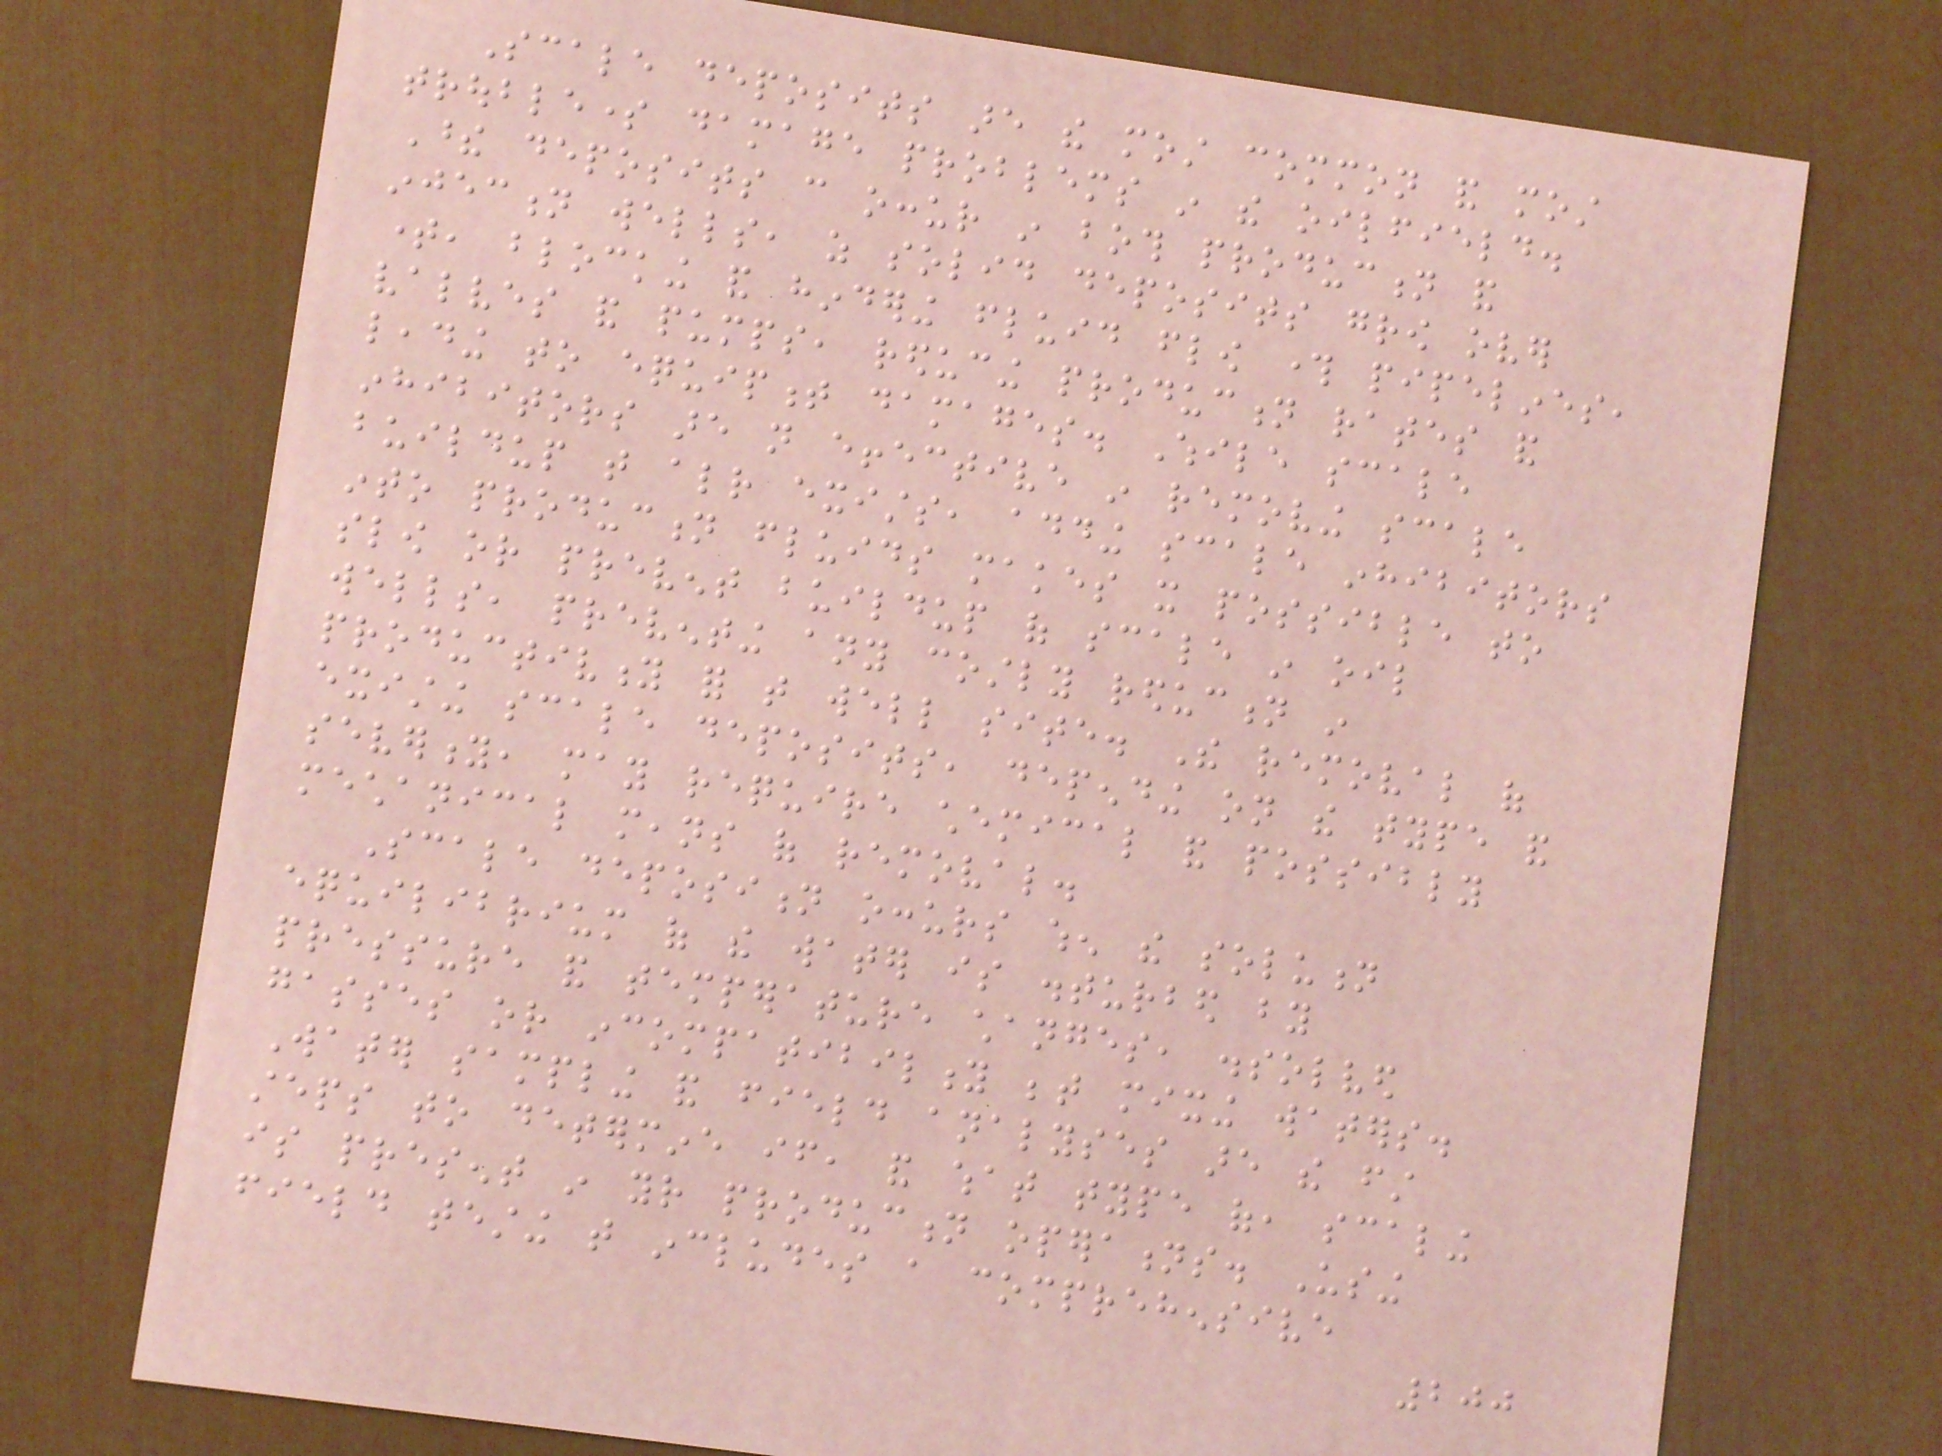Scale deposits are the most common and most
troublesome damage problems in the oilfield.
These deposits can occur in both production and
injection wells, as solid deposits grow over
time, blocking and hindering fluid flow through pipelines,
valves and pumps, reducing production rates and
leading to equipment damages. While scale
inhibitors are not effective in removing scale
buildup that already exists, adding scale inhibitors
into production fluids makes it possible to
slow or prevent buildup of scale in oil
wells, preventing any costly reduction in
productivity for that well site. The removal of
existing scale deposits, depending on the type and
severity, may require chemical and possibly
mechanical means of removal.
Scale deposition occurs when the solution
equilibrium of the water is disturbed by
pressure and temperature changes, dissolved
gasses or incompatibility between mixing waters.
Water sampling and field analyses are the first
steps to determine if, and what type of, scaling
is present in your production operations. Using
field testing that includes a comprehensive
200
